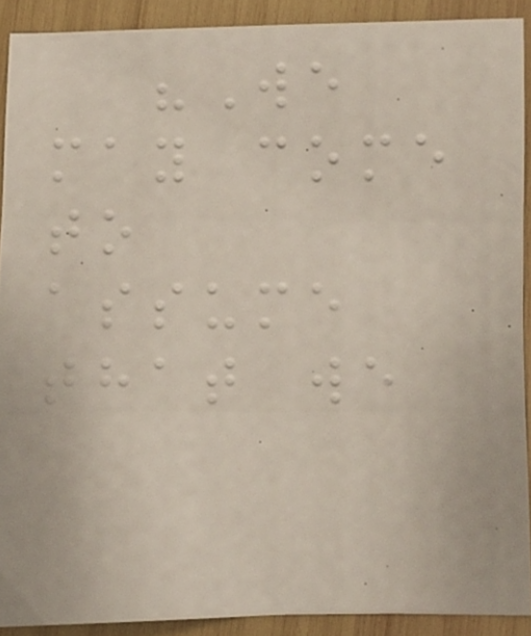"We
may come
to
assume
that we
